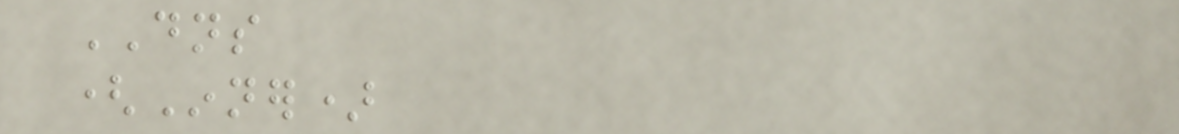DNS
(Inner)
